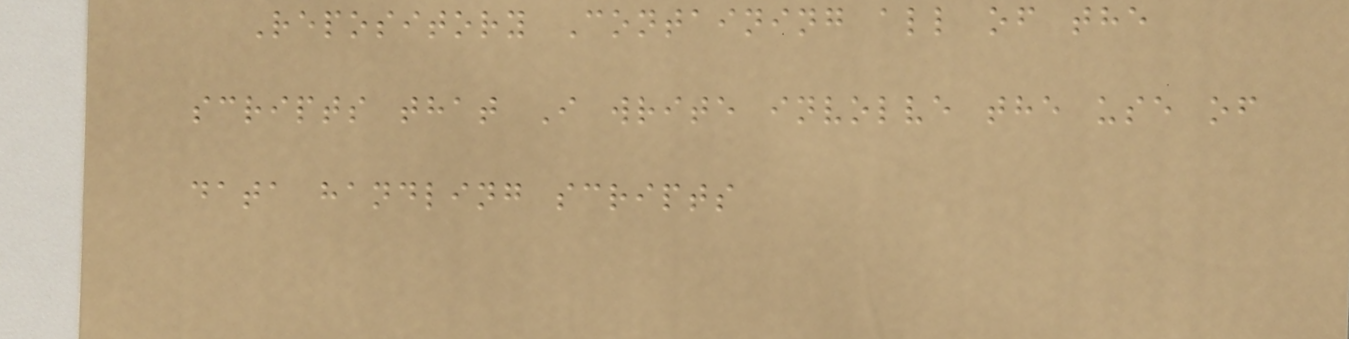Repository Containing all of the
scripts that I write involve the use of
data handling scripts
